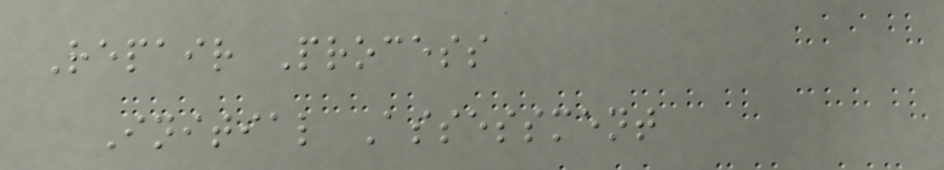Repair Process
Initial Assessment
